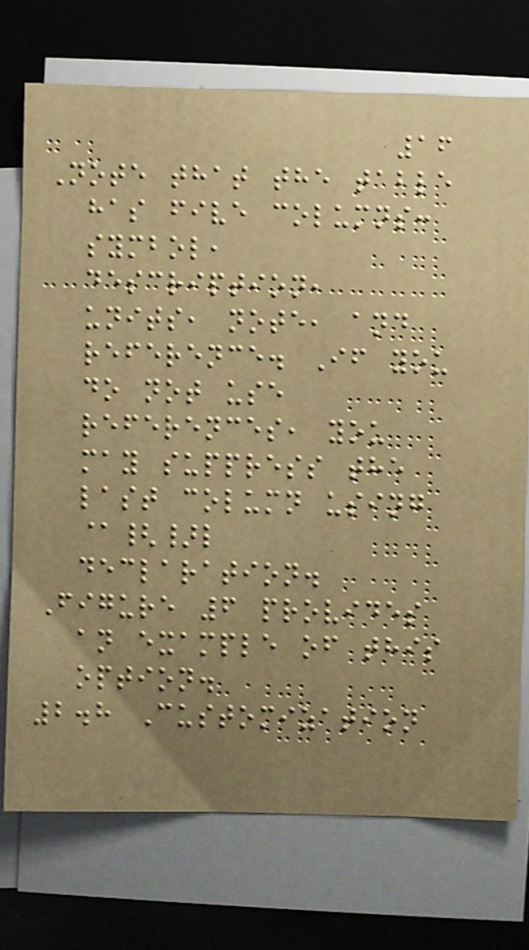16
Note that the table
has five columns:
symbol,
description,
units, note, and
reference. If you
do not use
references, you
may suppress the
last column using
@{}l
declaration.
Figure 6 provides
an example of this
option.
2.8 Customization
